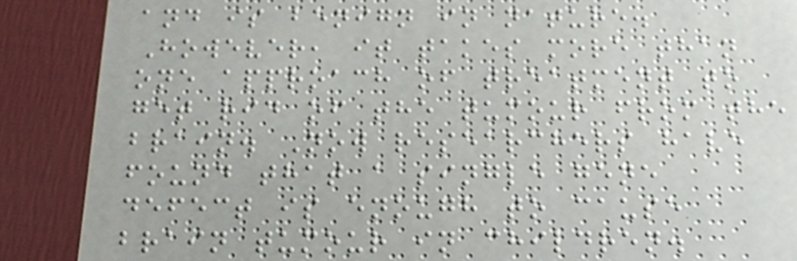and is benign in nature.
However, it takes more than
one approach of treatment to
get rid of the tumour from the
brain. Now researchers have
found that a single gene
defect is enough to cause
brain tumour in children.
